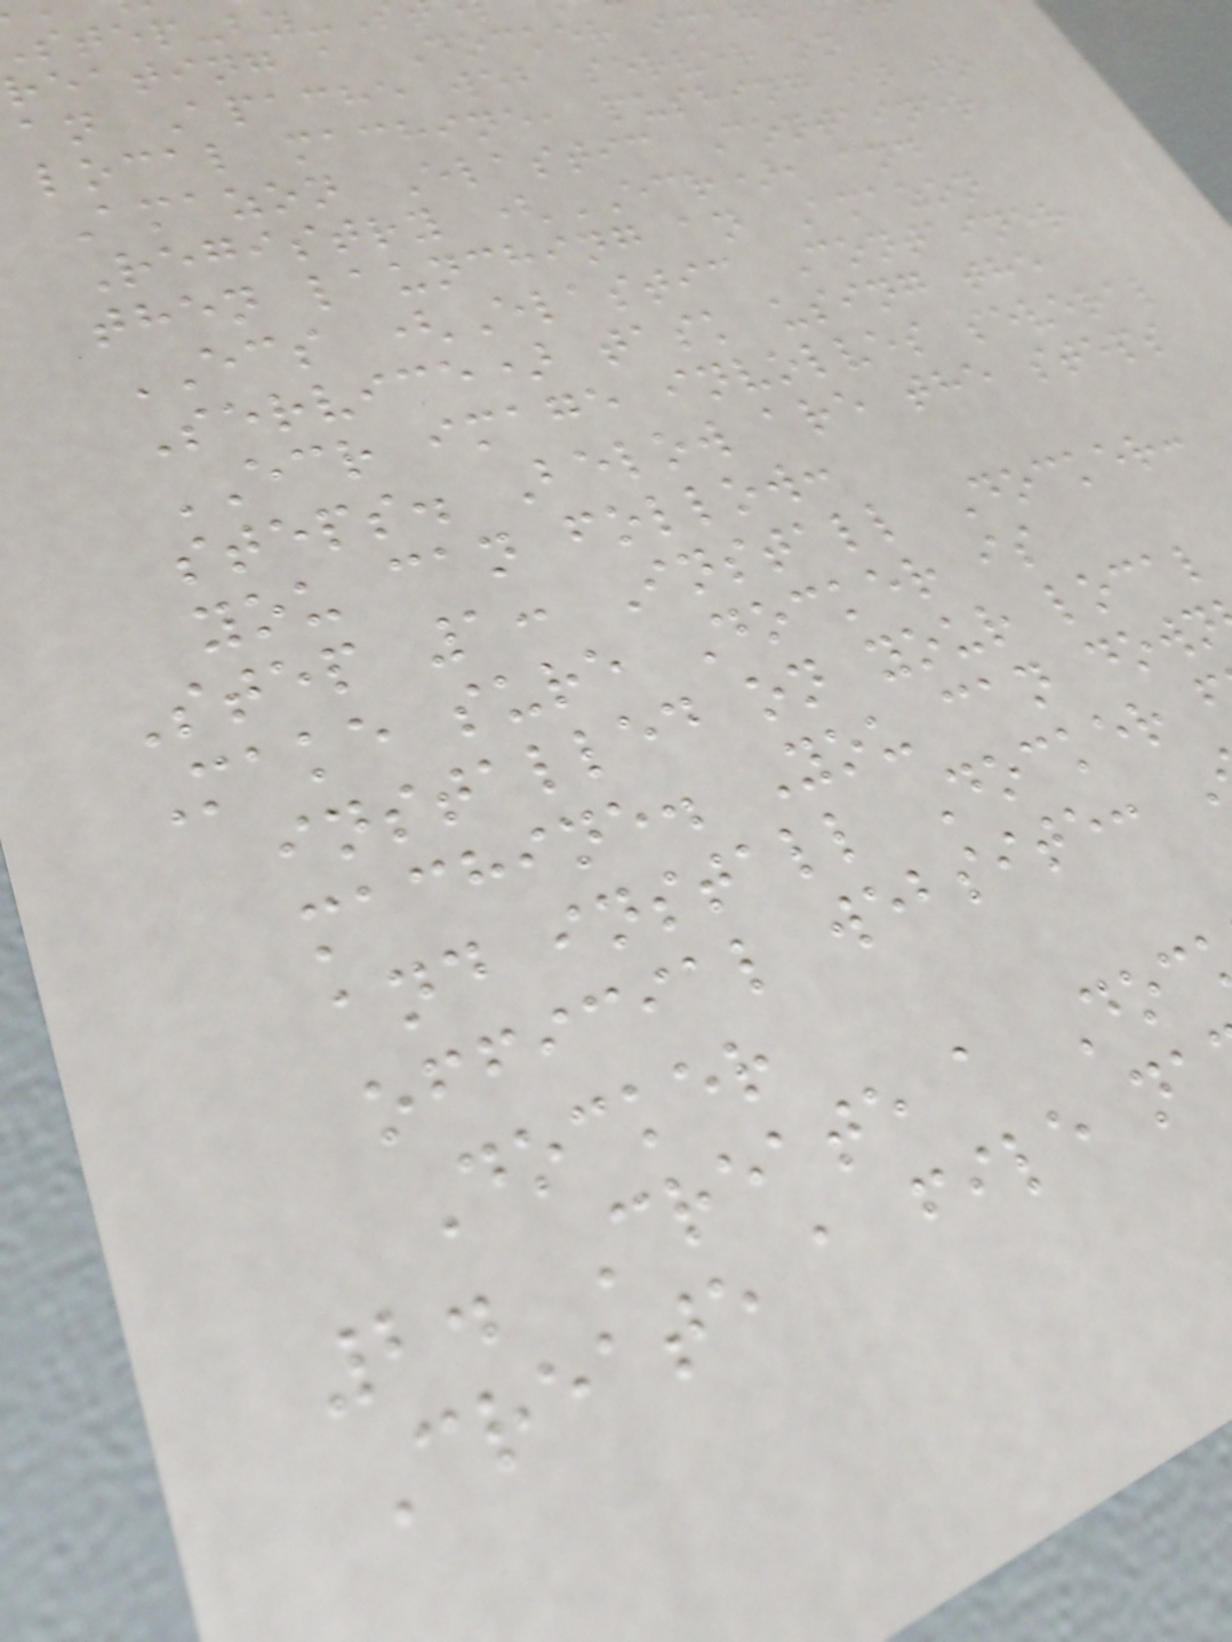reating a Docker image
an Apache web server on
local machine, pushing it to
Amazon Elastic Container
Registry (ECR), and
then launching an Amazon
ECS (Elastic Container
Service) task using the
ECR image involves several
steps. Below are the steps
you can follow:
Step 1: Install Docker:
Make sure Docker is
installed on your local
machine. You can down
and install Docker
official website:
Docker
2. Create a Doc
Create a file na
